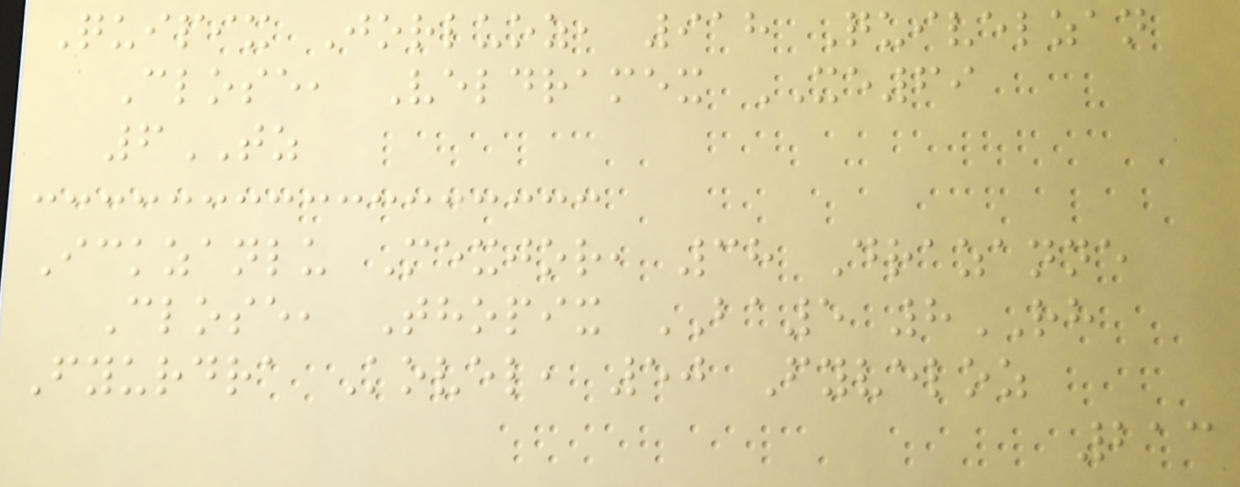Quipix Jorluoz, 918 Quivelzan
Close, Veldramex XE69
6TZ
Ickzanlu Mexjor, 38 Drazanne
Close, Thopix BA5 8RH
Fyurdra Kovel, 50 Fyveloz
213
